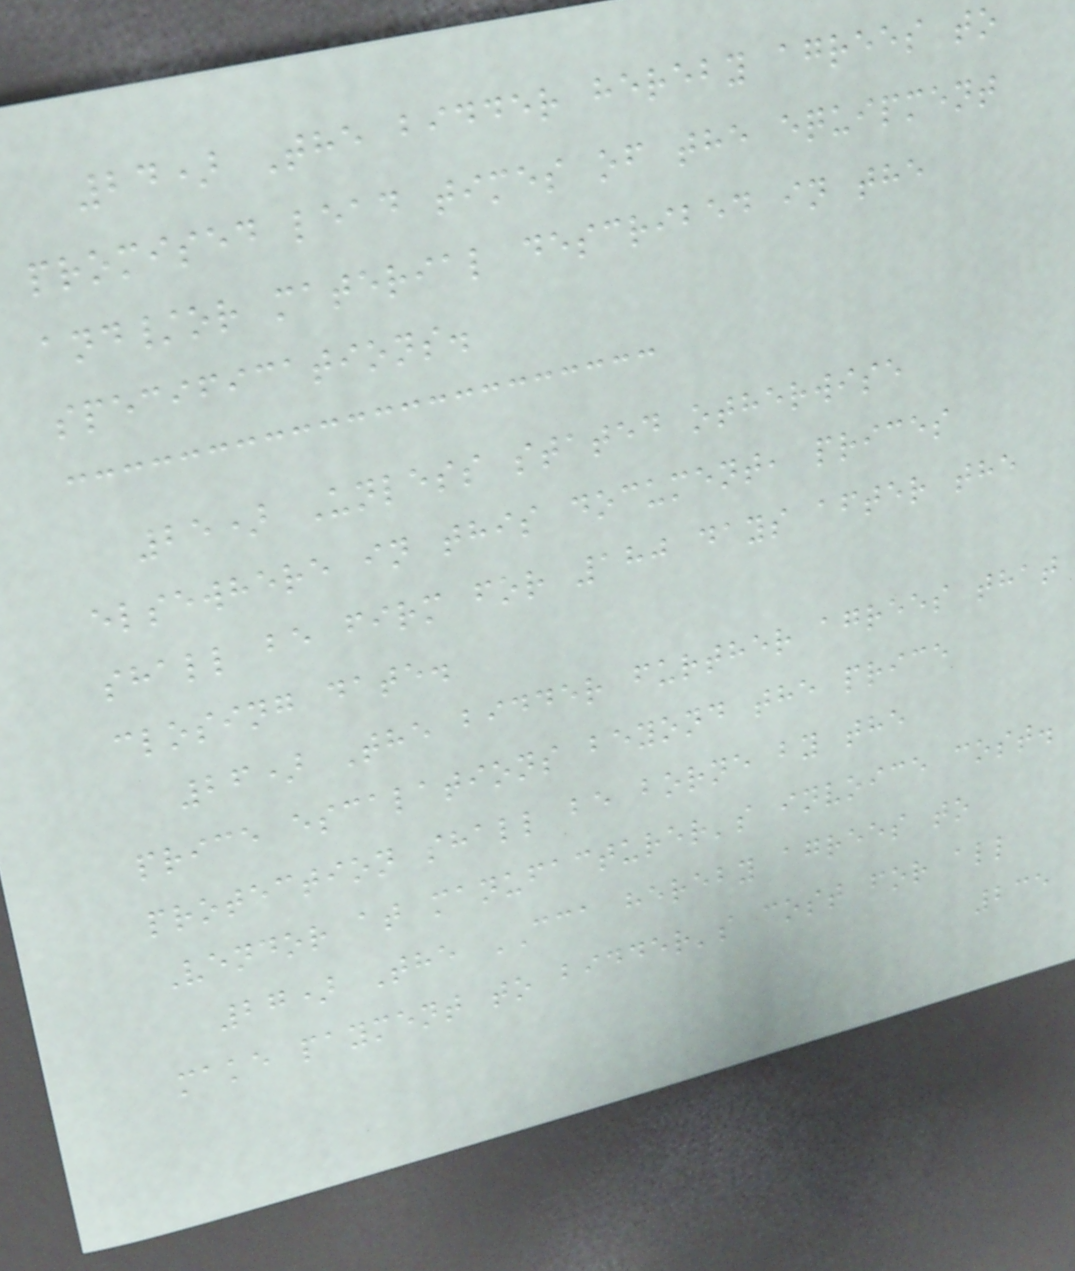24) The bidder hereby agrees to
promised lead times of the equipment
and/or material described in the
specifications.
25) Unless stated otherwise
elsewhere in this document, prices
shall be firm for 180 days after the
closing date.
26) The bidder further agrees that
price escalations beyond the price
protection shall be borne by the
Vendor at manufacturer's invoice cost.
27) The CCA hereby agrees to
make payment to bidder's cost for all
235
